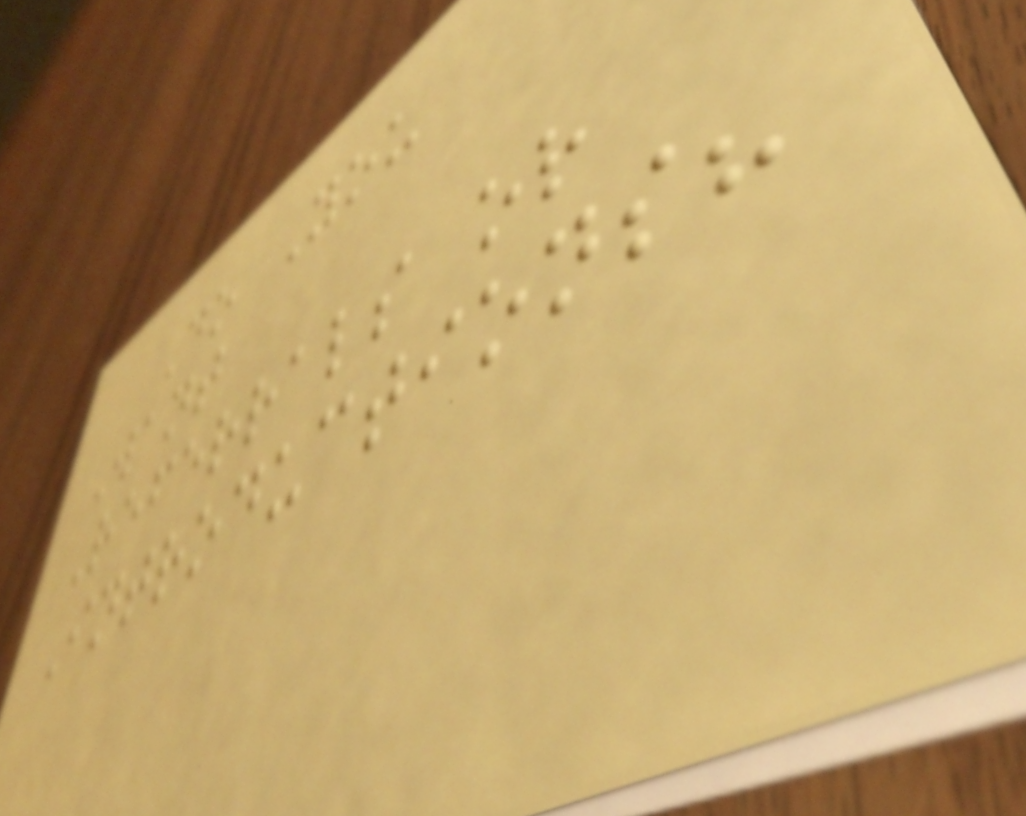Do You
Want
Referrals or
Introductions?
